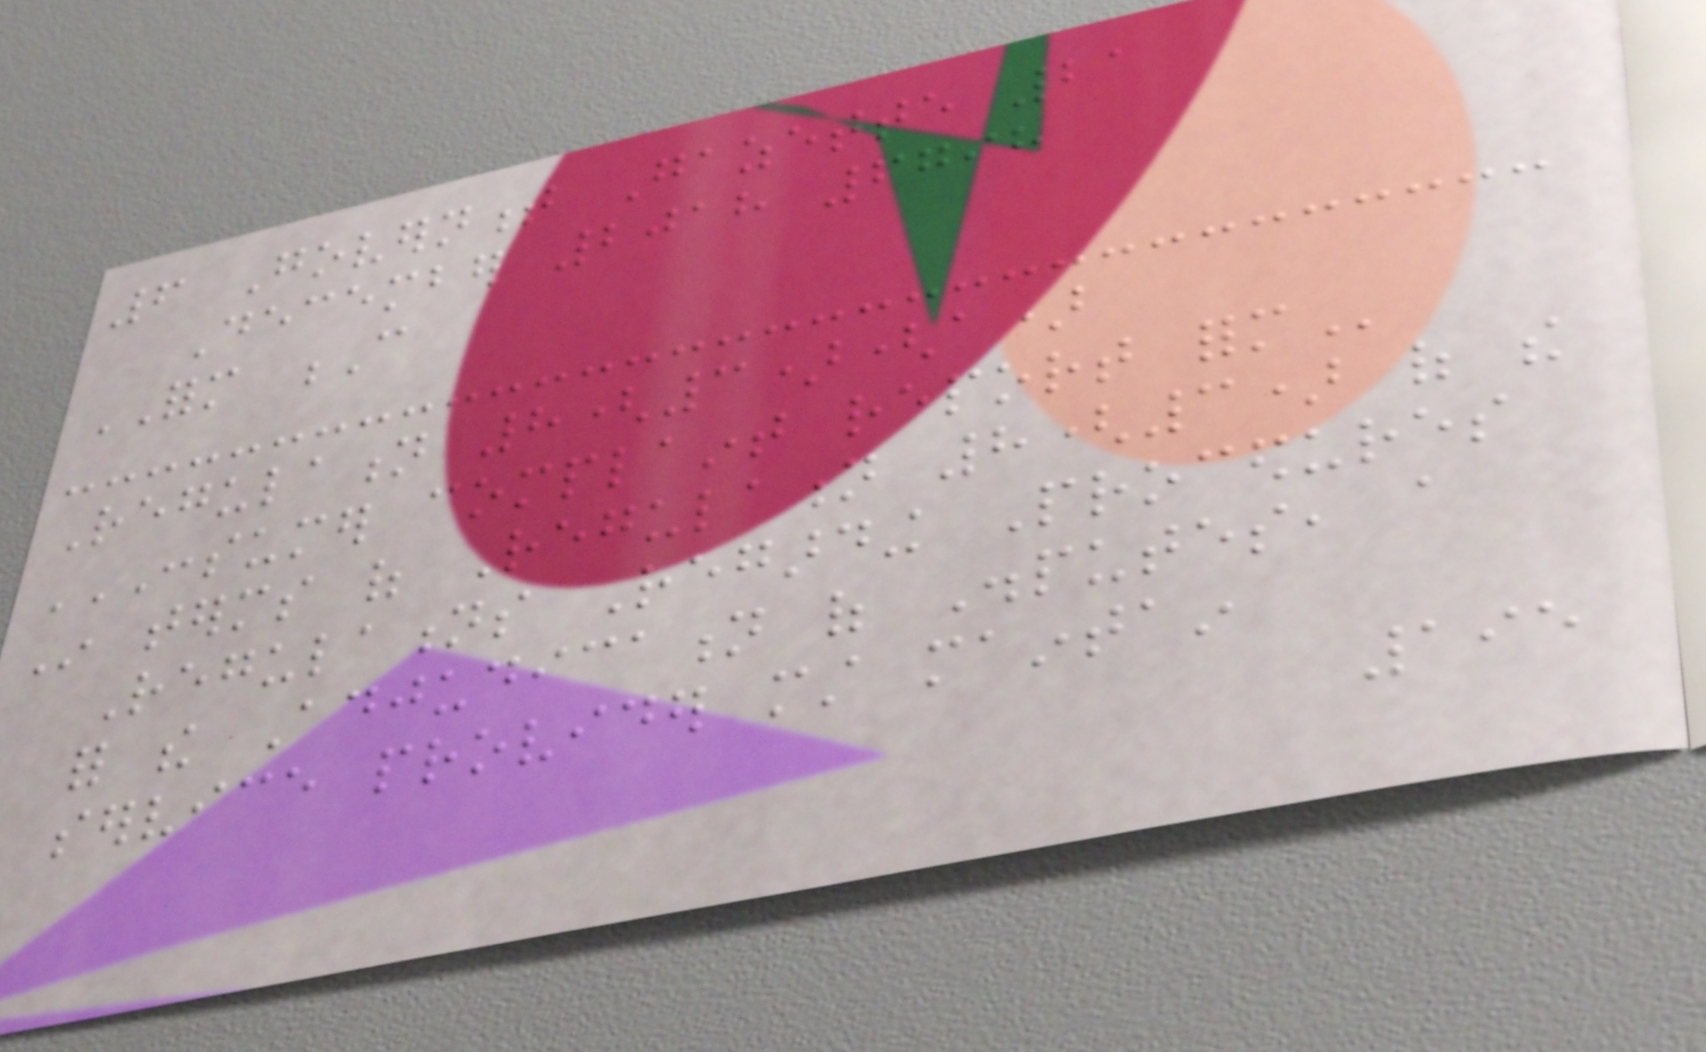6 Government Gazette 21
December 2018 6798
FORM C
Regulation 8(3)(a)
CONSUMER COMPLAINT REPORT FORM
In terms of Regulation 8(3) of the
Regulations Regarding Procedures
for the Adjudication of Disputes, a
service provider must maintain
195
